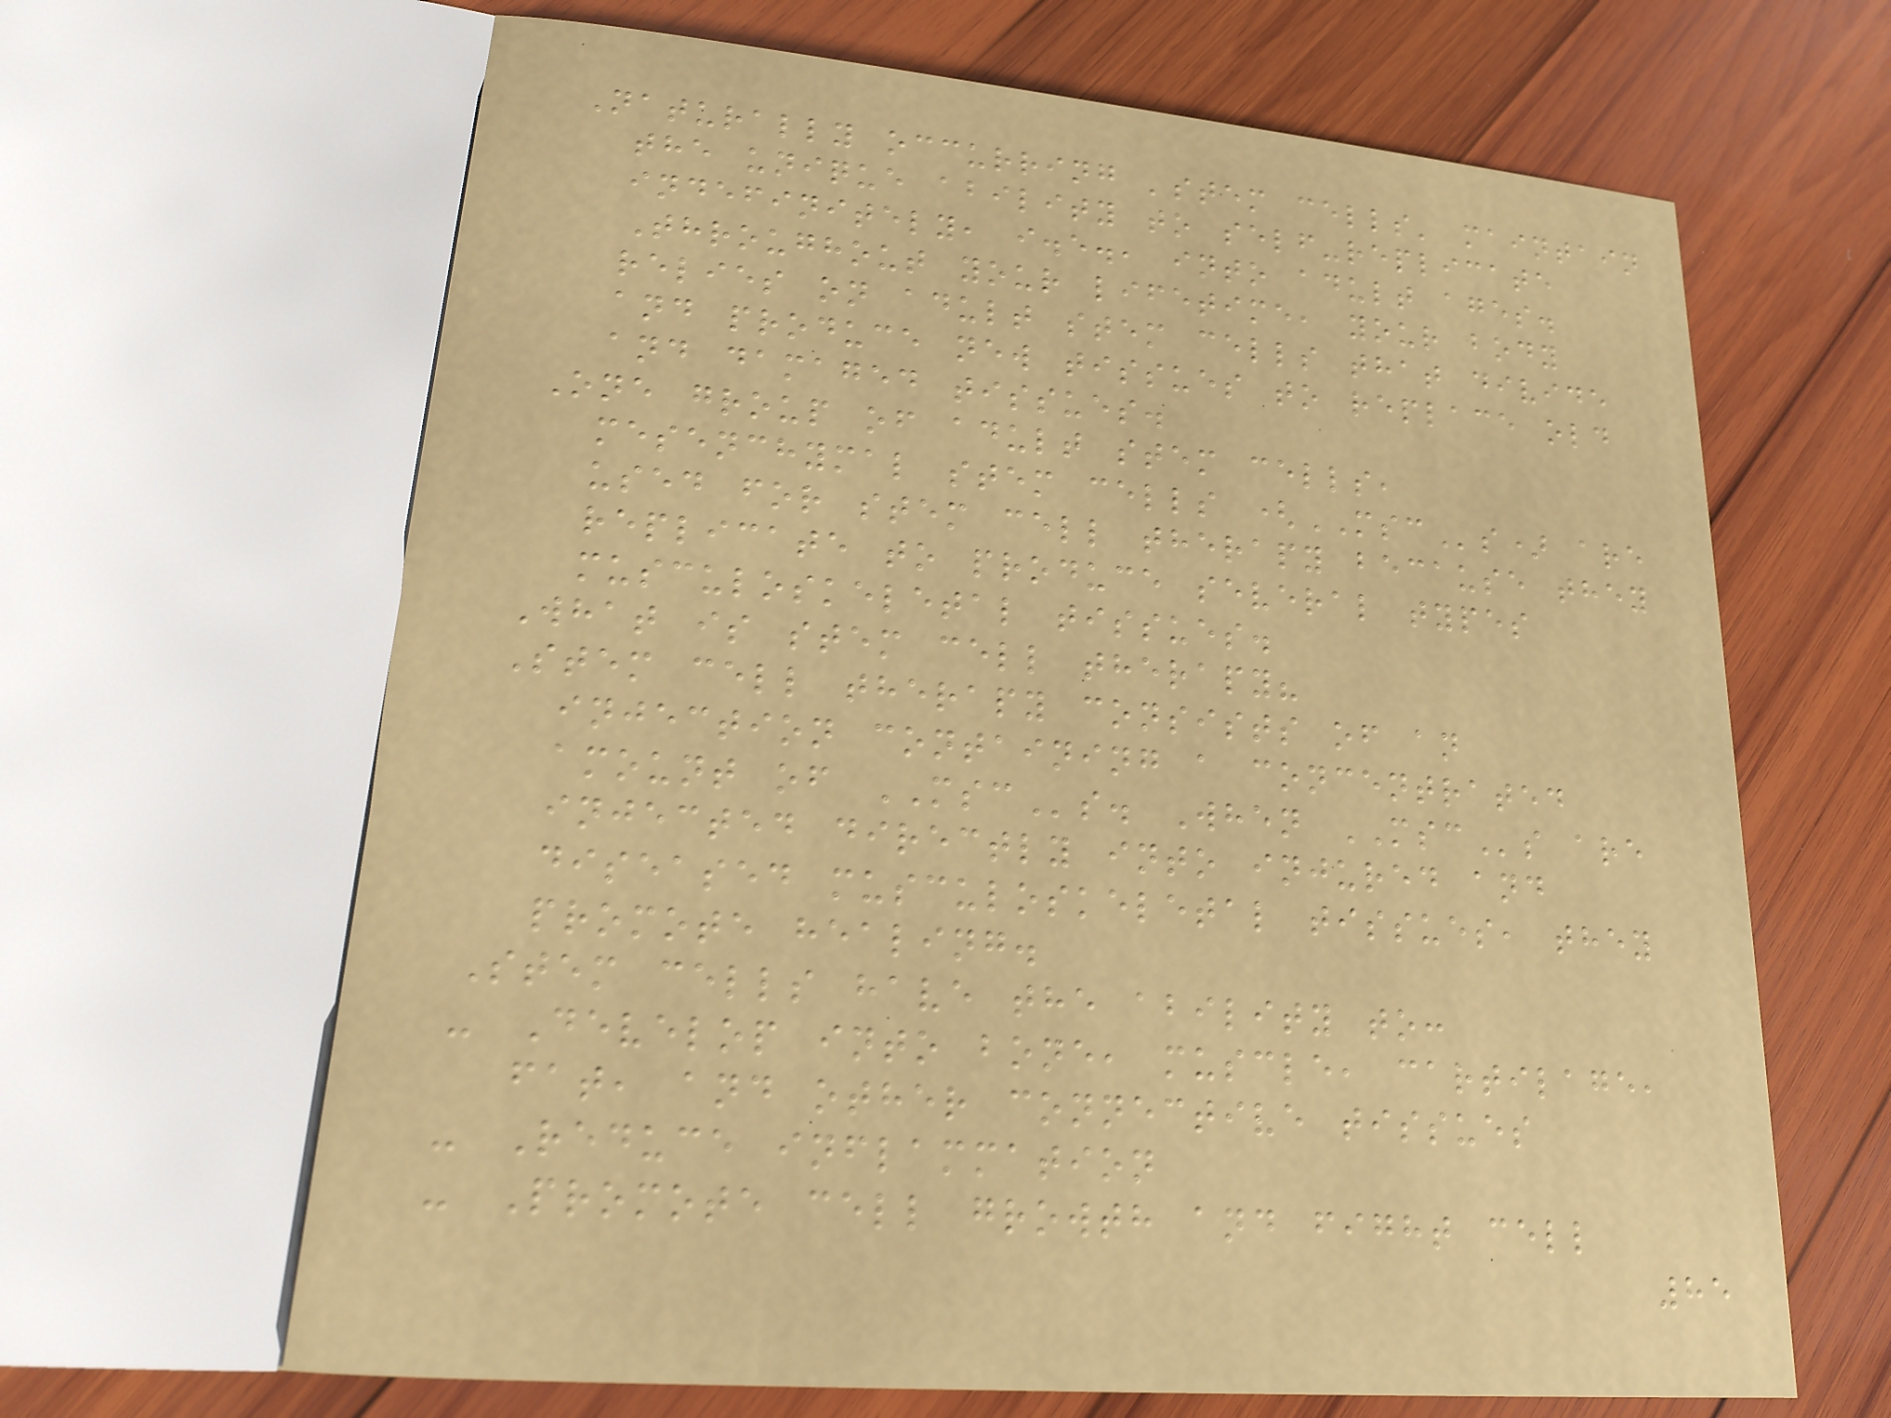Naturally occurring 'stem cells' maintain
the unique ability to self-replicate
indefinitely, i.e., into adult ages.
Throughout your lifetime, your body
relies on adult stem cells that divide
and produce new tissues to replace old
and damaged tissues.
One group of adult stem cells,
mesenchymal stem cells (MSCs) are
used for stem cell therapy because they
replicate to produce several types
musculoskeletal tissues.
What is stem cell therapy?
Stem cell therapy consists of an
injection containing a concentrated
amount of MSCs. When MSCs are
injected directly into injured and
diseased musculoskeletal tissues, they
promote healing.
Stem cells have the ability to:
- Develop into bone, muscle, cartilage,
fat, and other connective tissues
- Reduce inflammation
- Promote cell growth and fight cell
85
